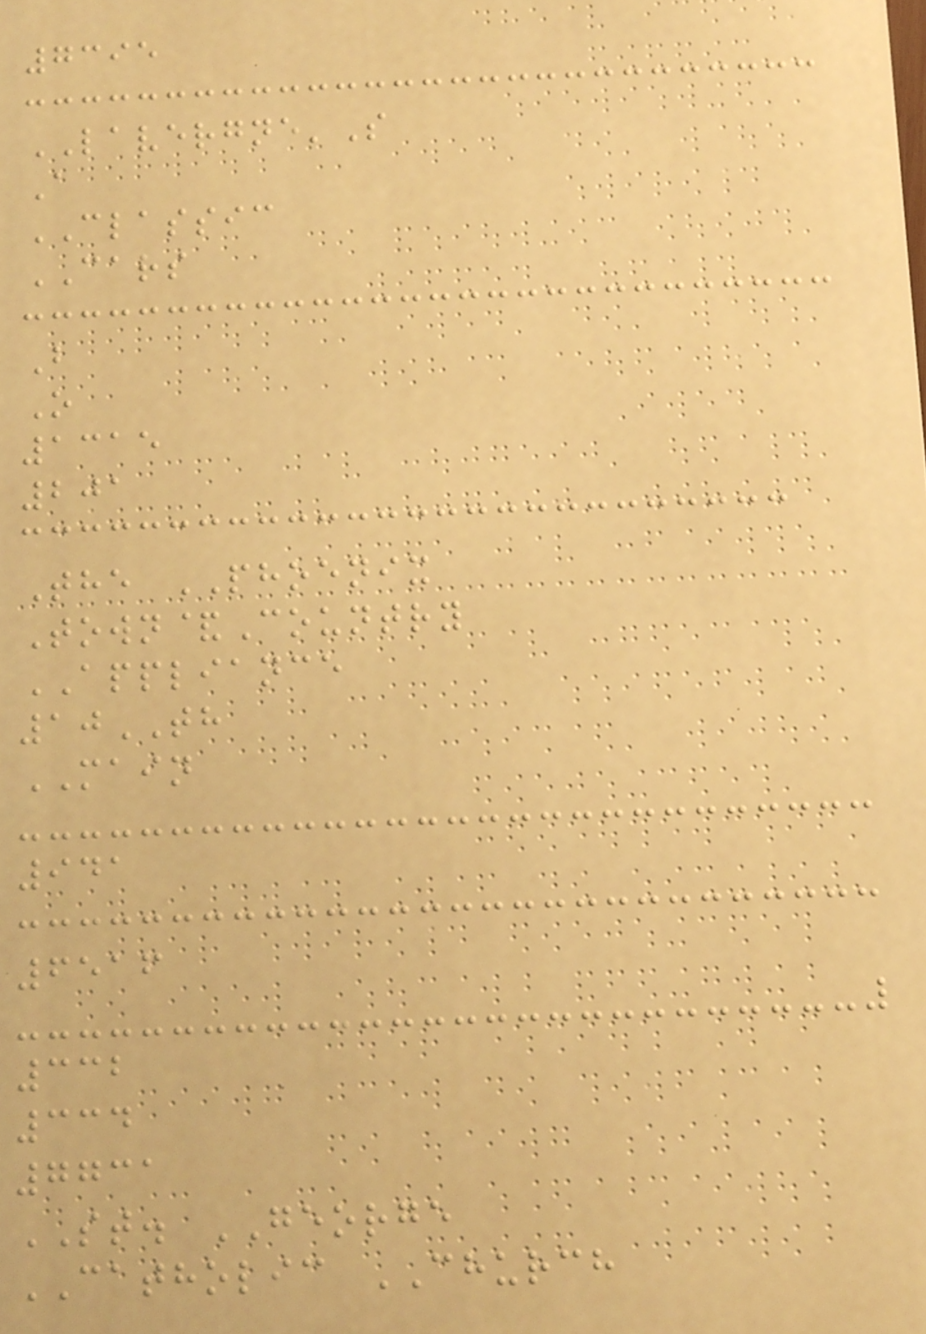7395
LAVERGNE'S
A
CLASSIC
CARS
B
O
1315
201
The PHOENIX
Town&Country
APPLIANCE
10TH
MAIN
941
6516
332
334
7731
ST. GEORGE
CATHOLIC CHURCH
